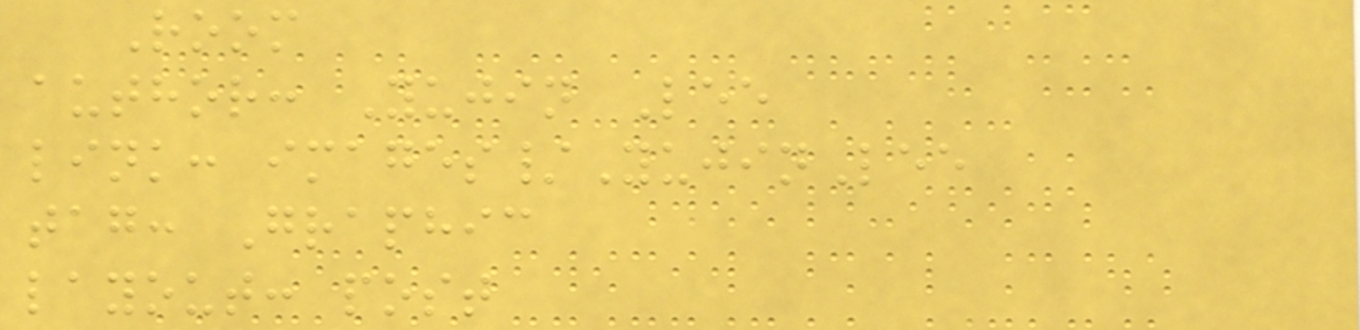Room
author: Yujin Lee
link: images/YujinLee
tag: Graphic
layout: post
